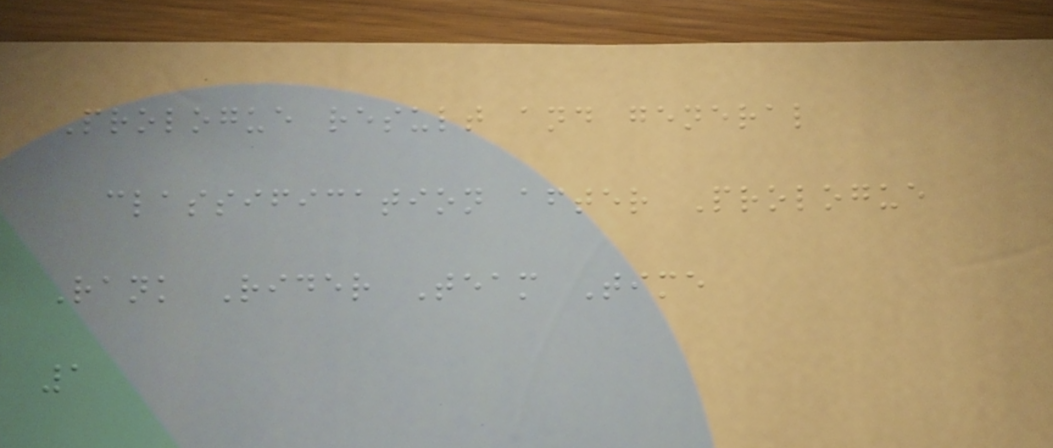Prologue result and general
classification after Prologue
Rank Rider Team Time
1
